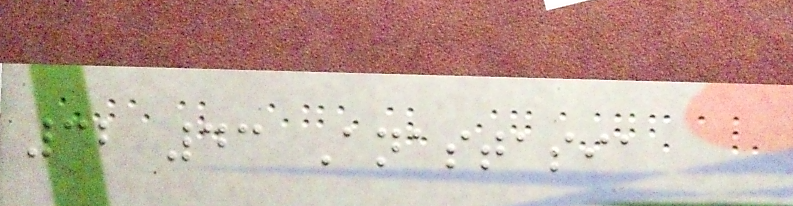32 43 Anastasia
